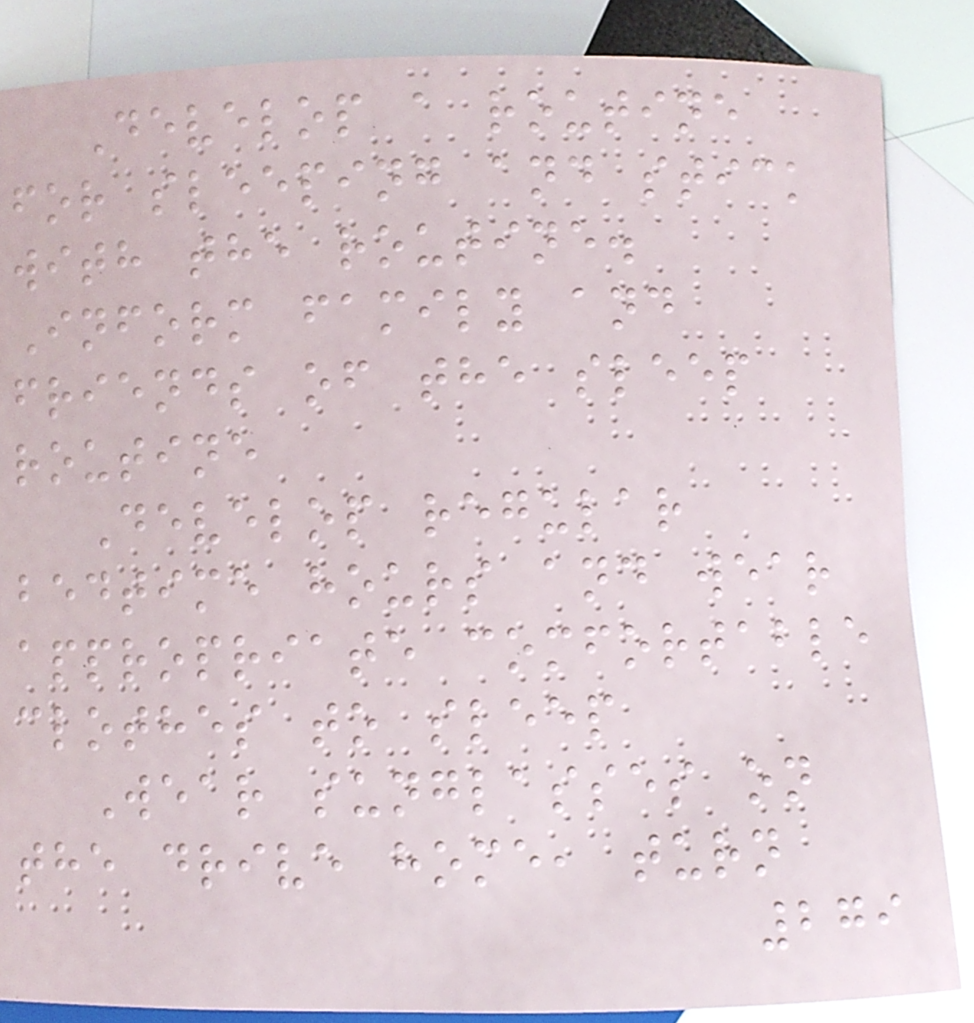Develop a routine
for sleeping and stick
with the routine.
Inform family and
friends of the sleep
routine
Develop regular
bedtime hours and wear
appropriate comfortable
clothes to sleep
Wear sunglasses on
the drive home, turn
279
